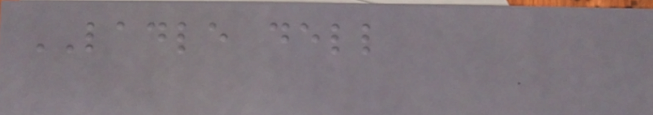LADLE dell
